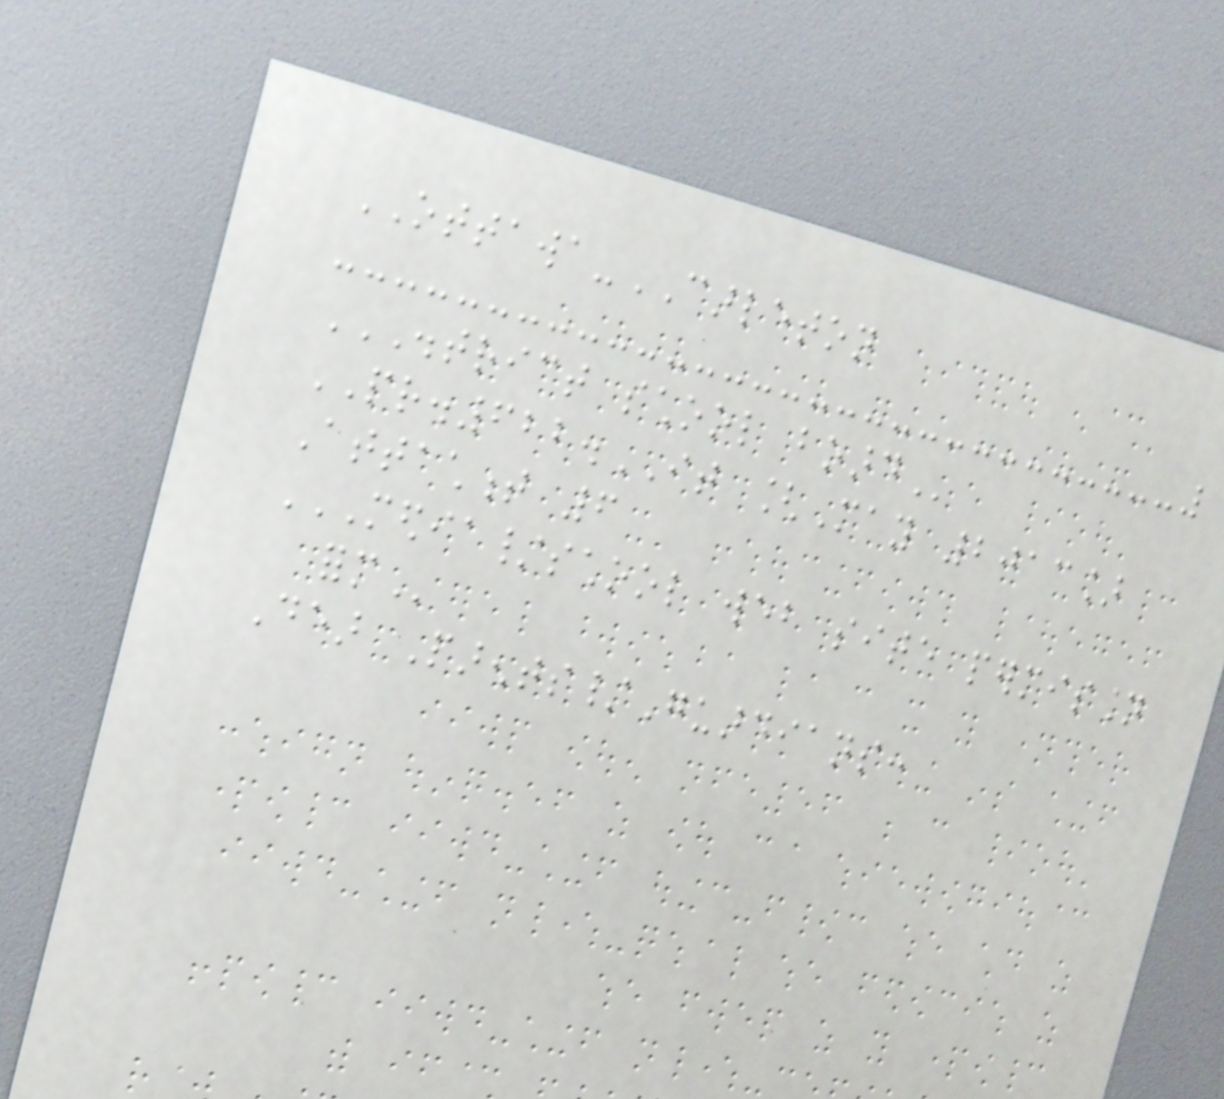OTTAWA-CARLETON
DISTRICT SCHOOL BOARD
PR.622.IT [May 2013]
Attachment 6
MEDIA/SCHOOL WEB SITE PERMISSION
FORM
Dear Parents/Guardians:
